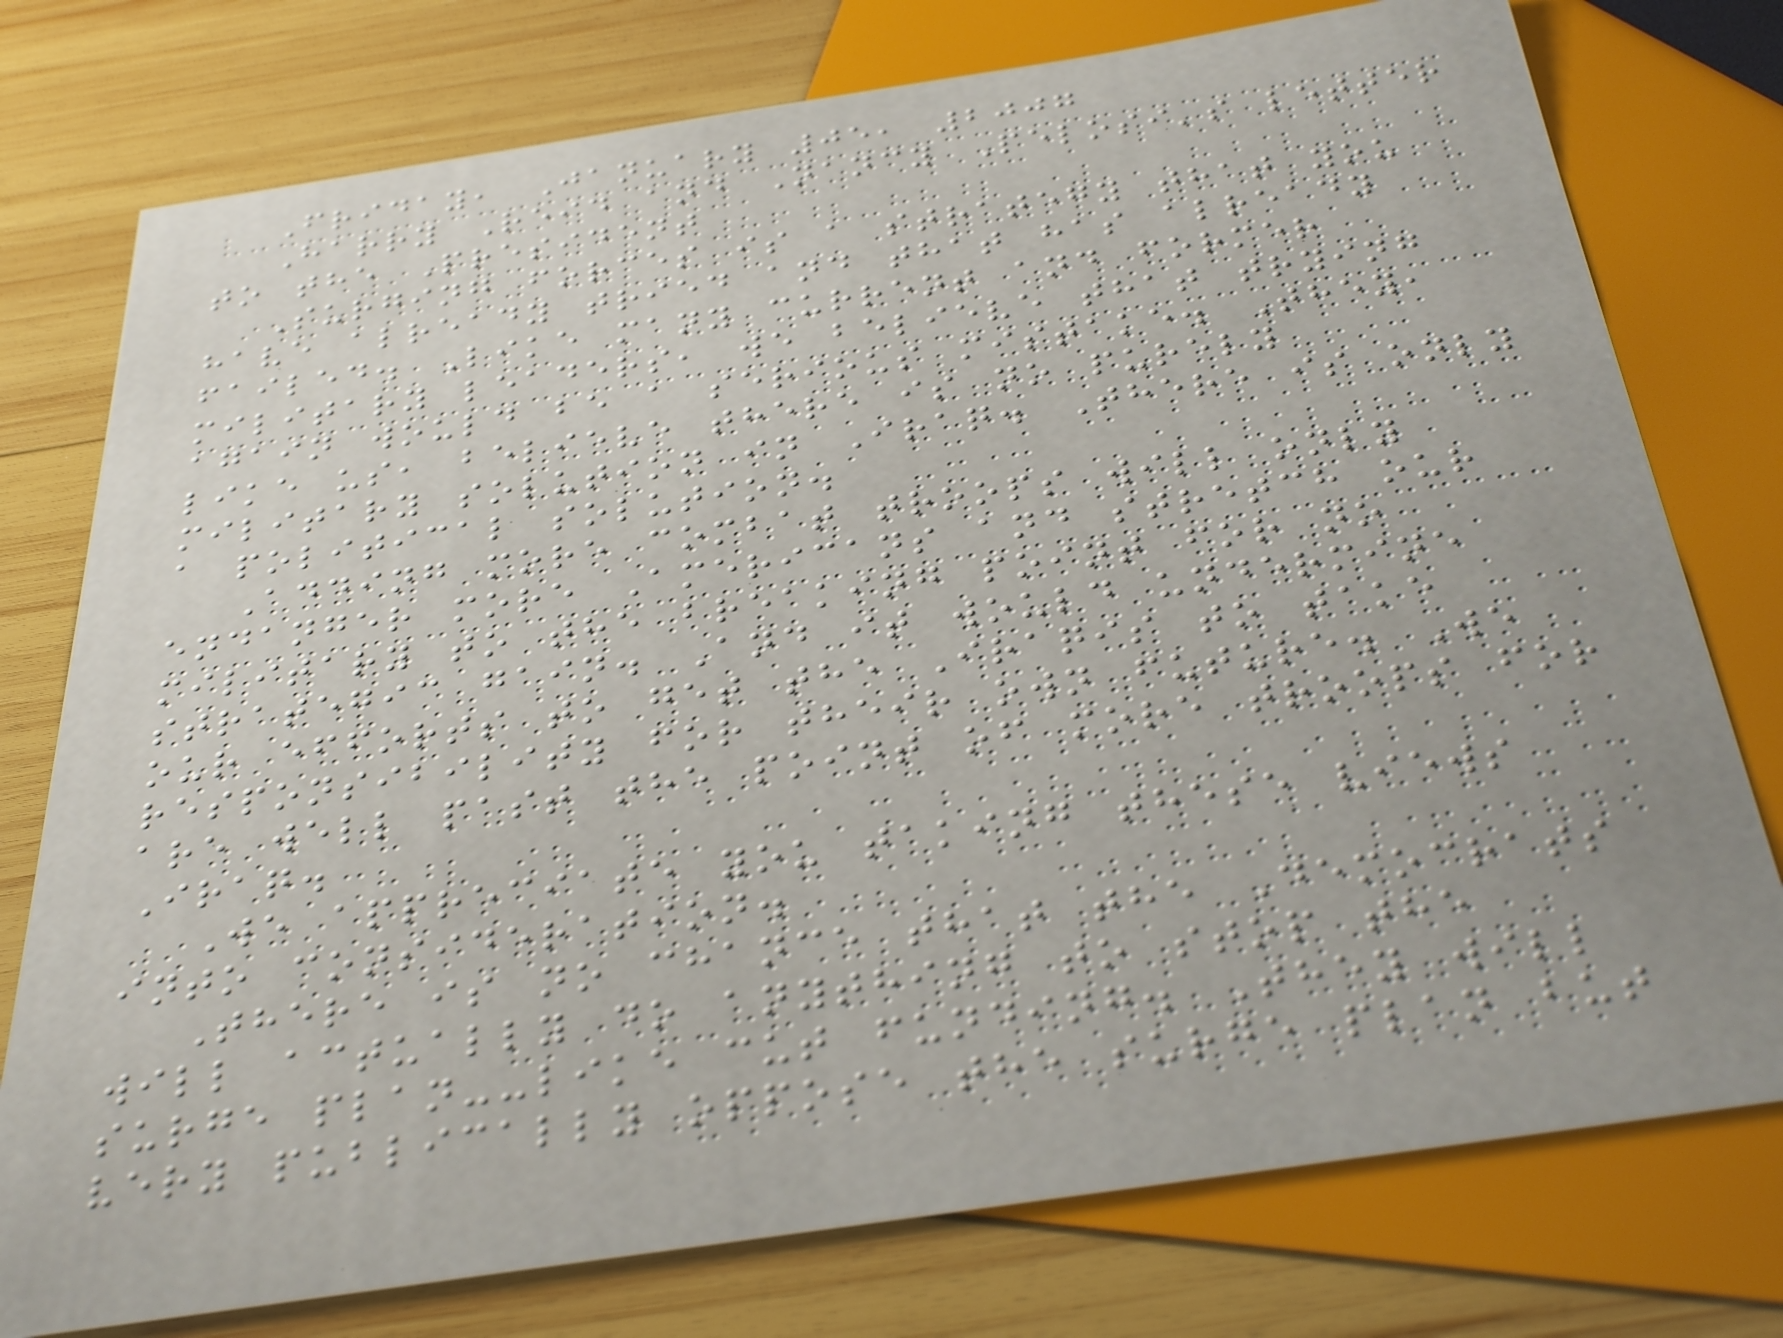Friday, January 05, 2007
Harry Reid and Nancy Pelosi's letter
to the President
Surging forces is a strategy that you
have already tried and that has already
failed. Like many current and former
military leaders, we believe that trying
again would be a serious mistake. They,
like us, believe there is no purely
military solution in Iraq. There is only
a political solution.
Adding more combat troops will only
endanger more Americans and stretch our
military to the breaking point for no
strategic gain. And it would undermine
our efforts to get the Iraqis to take
responsibility for their own future. We
are well past the point of more troops for
Iraq.
We appreciate you taking these views
into consideration.
There is no chance that the Democrats
will actually do anything to stop the
surge plan--like cut funding. They will
very publically oppose the surge plan but
